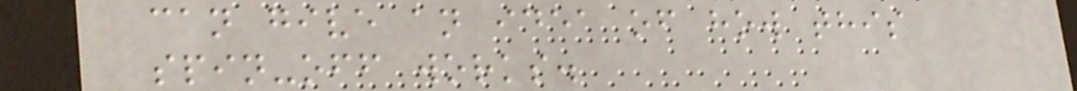can give an idea of how this
spin-off works.
